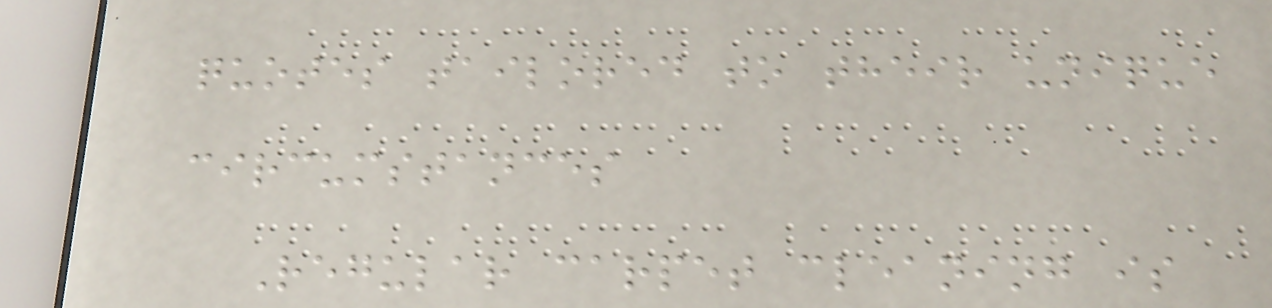quotes tailored to their unique
circumstances
Regular carpet cleaning is
